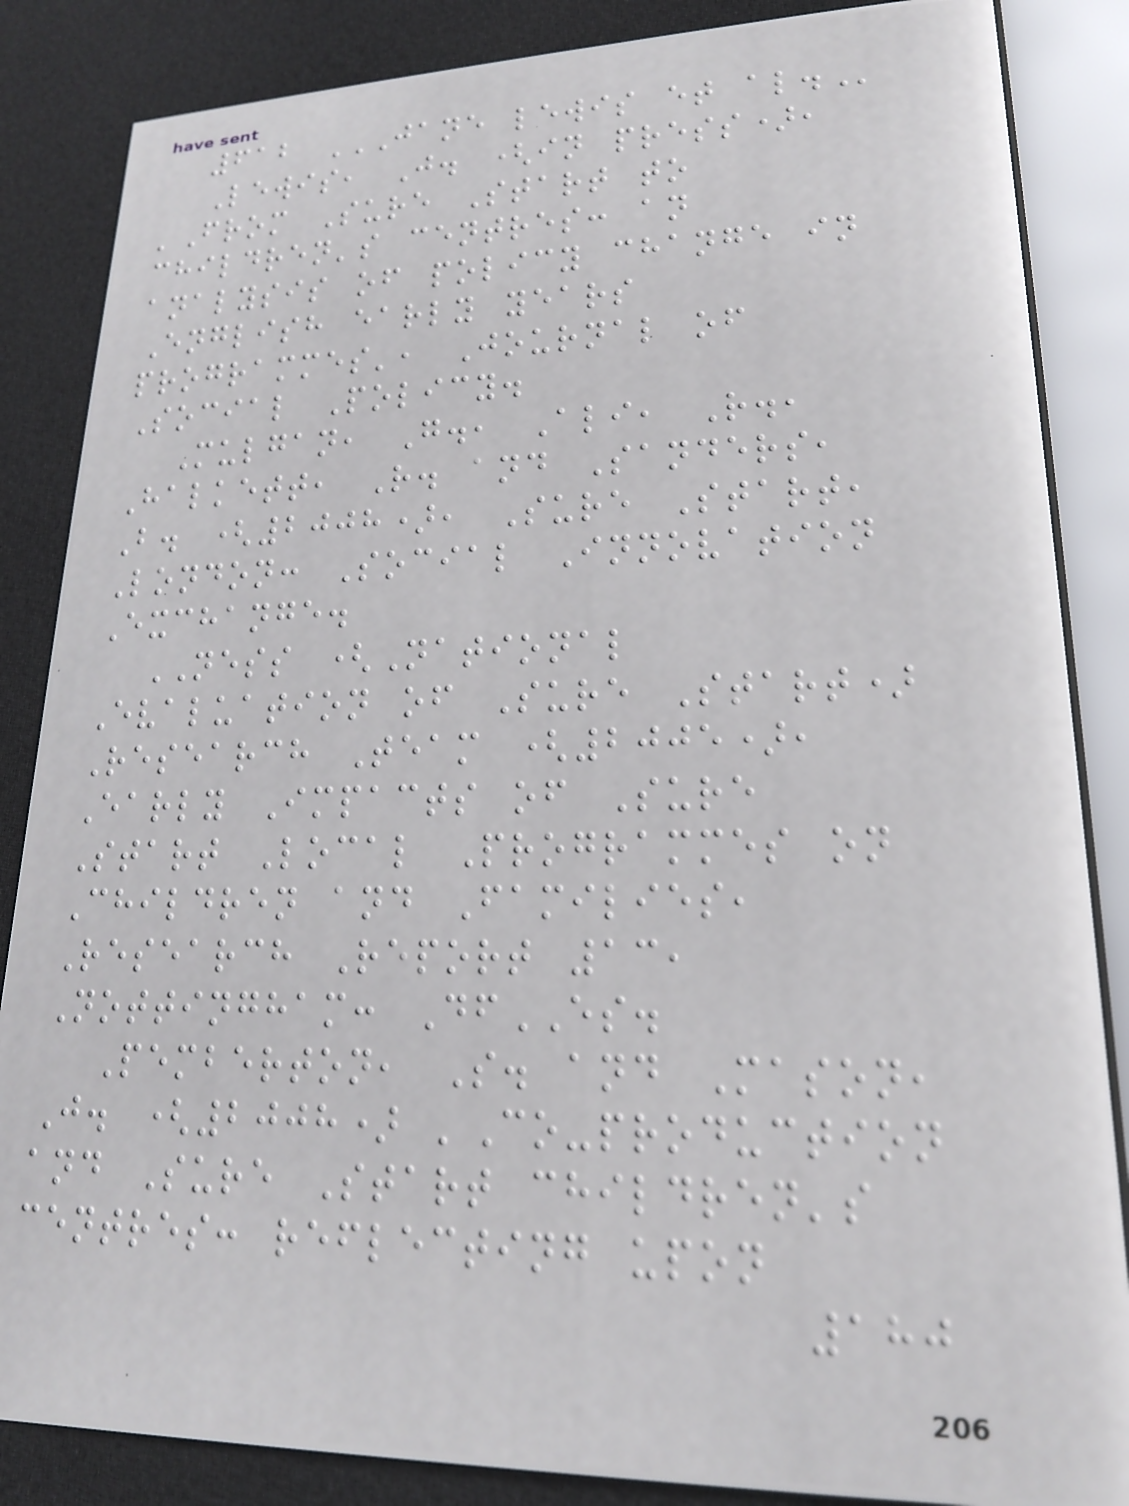612 JANE LEWIS ET AL.
Lewis, J. (in press),
'From Sure Start to
children's centres: an
analysis of policy change in
English early years
programmes', Journal of
Social Policy.
Mulgan, G., Ali, R.,
Halkett, R. and Sanders,
B. (2008), Sure Start,
London: Social Innovation
Exchange.
NESS (National
Evaluation of Sure Start)
Research Team (2005),
Early Impacts of Sure
Start Local Programmes on
Children and Families,
Research Report 13,
Nottingham: DfES.
Pemberton, S. and Mason,
J. (2008) 'Co-production
and Sure Start children's
centres: reflecting upon
180
